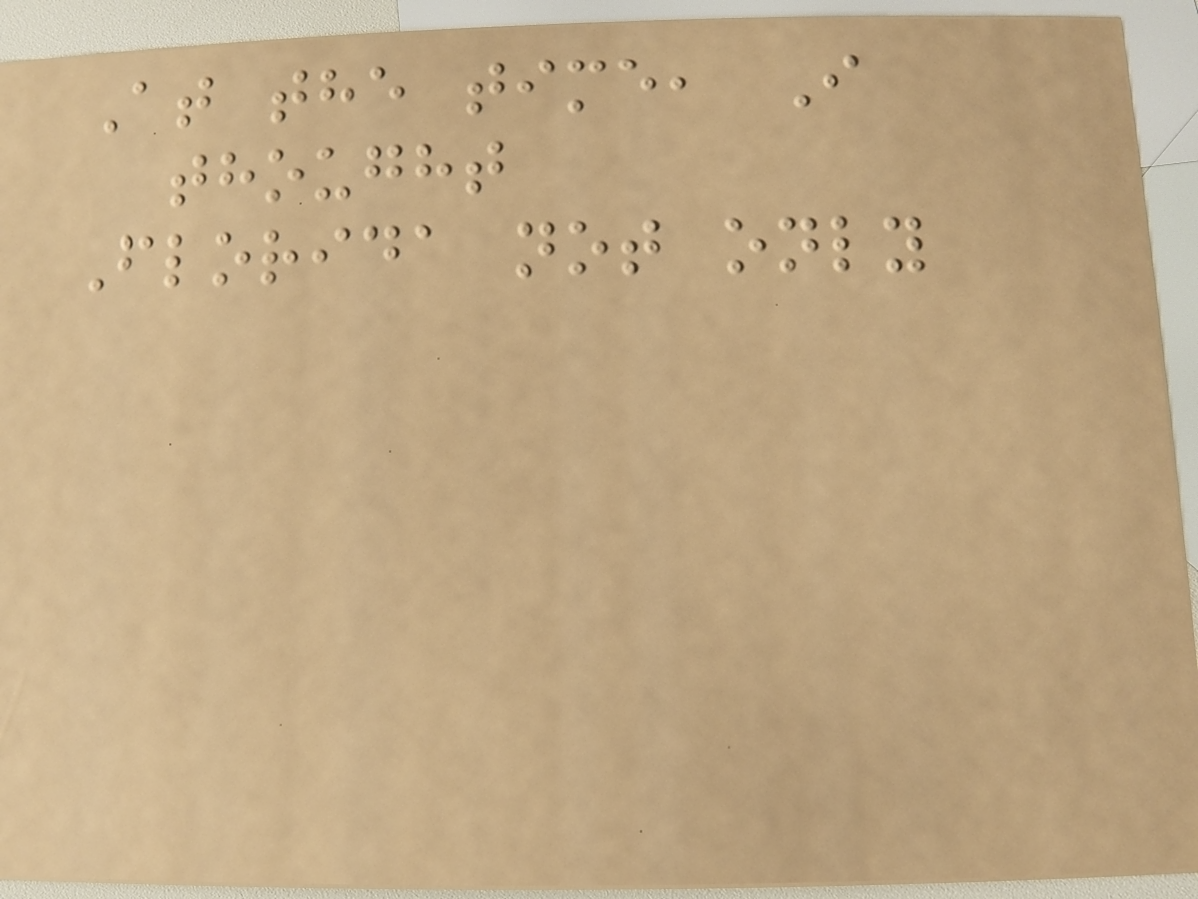At the time, I
thought
Florida not only
